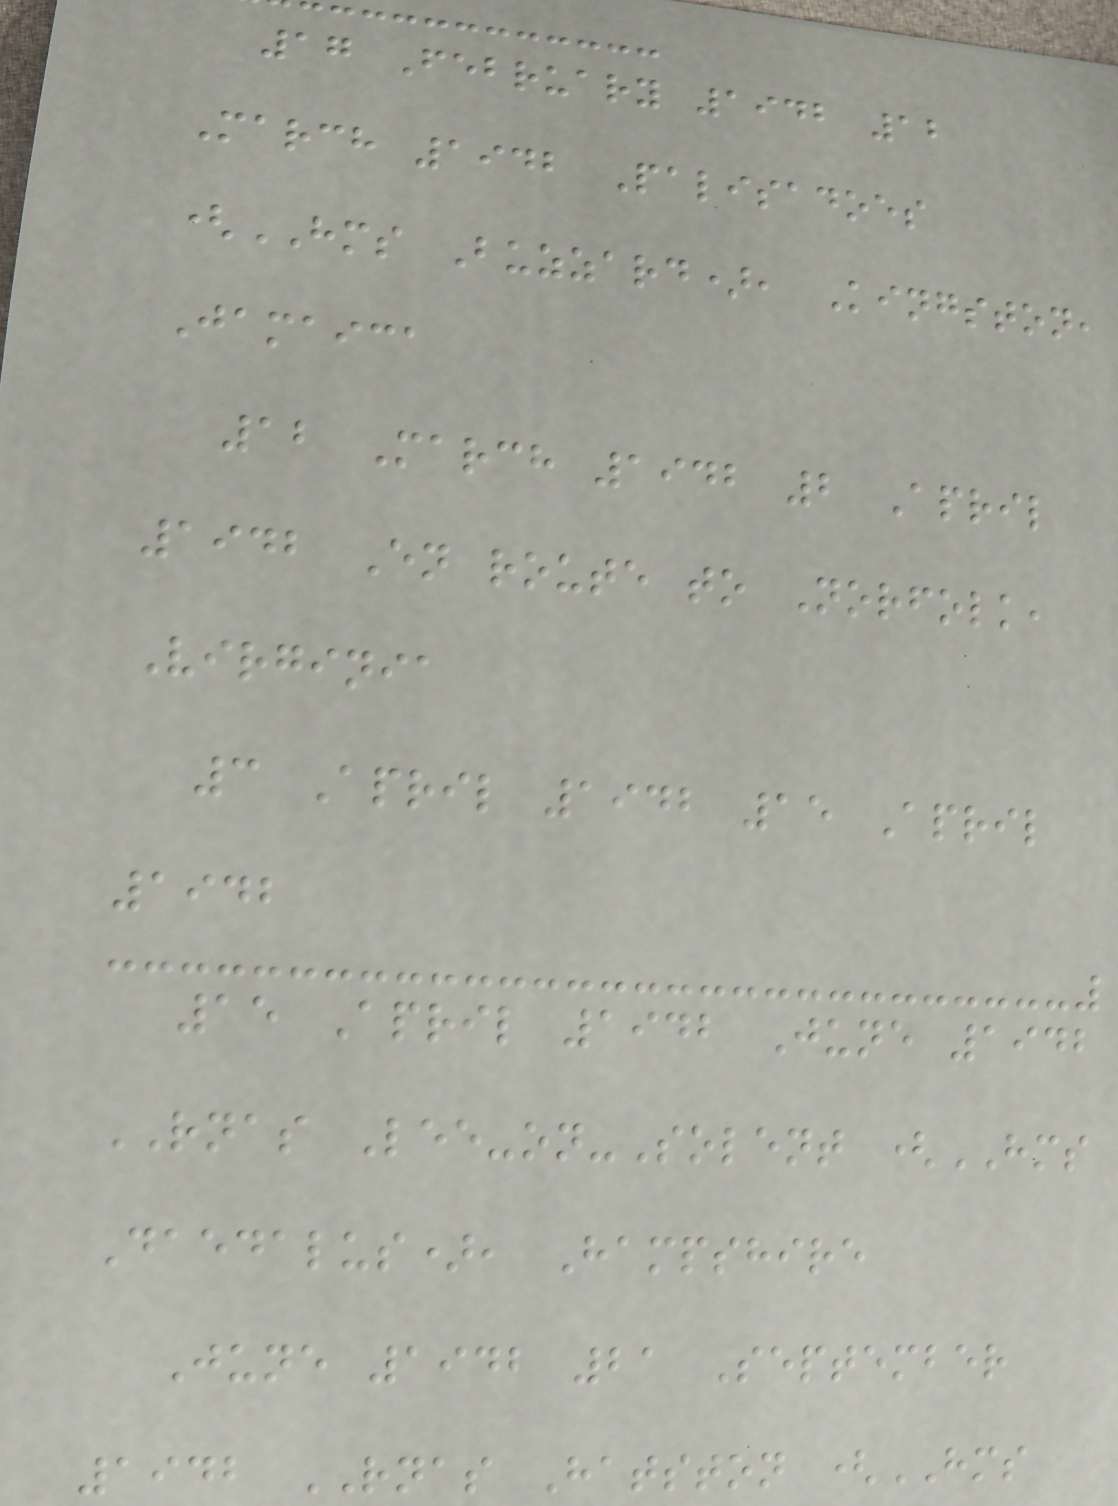17 February 1942 12
March 1942 Palisadoes
(HMS Buzzard), Kingston,
Jamaica
12 March 1942 2 April
1942 En route to Norfolk,
Virginia
3 April 1942 15 April
1942
15 April 1942 June 1942
RNAS Lee-on-Solent (HMS
Daedalus), Hampshire
June 1942 21 September
1942 RNAS Hatston (HMS
